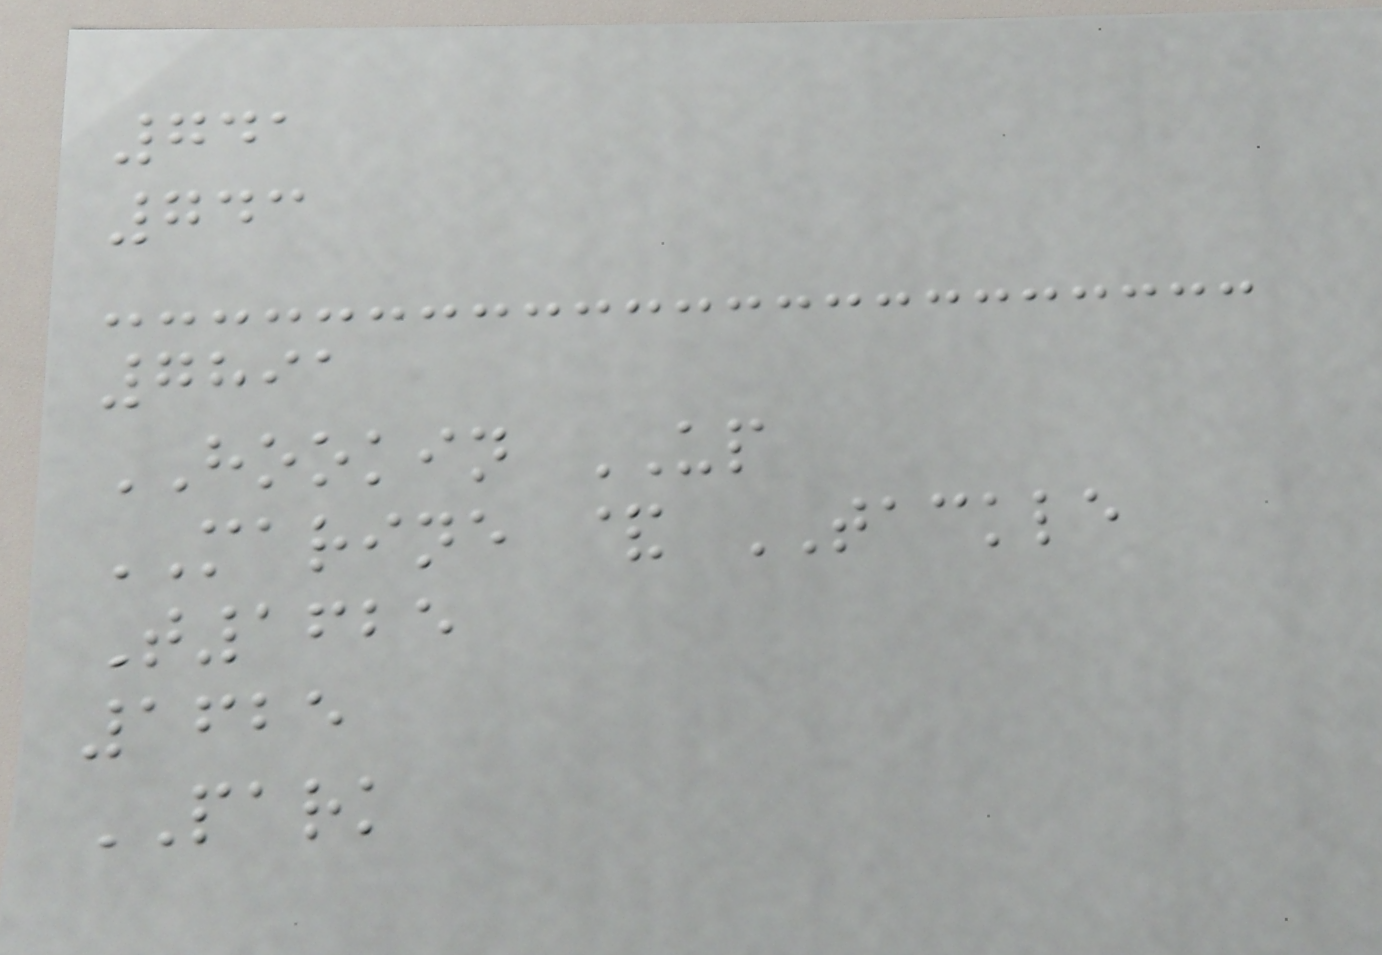741
743
7891
HOOKIN UP
MARINE & TACKLE
T1625
1625
PARK
